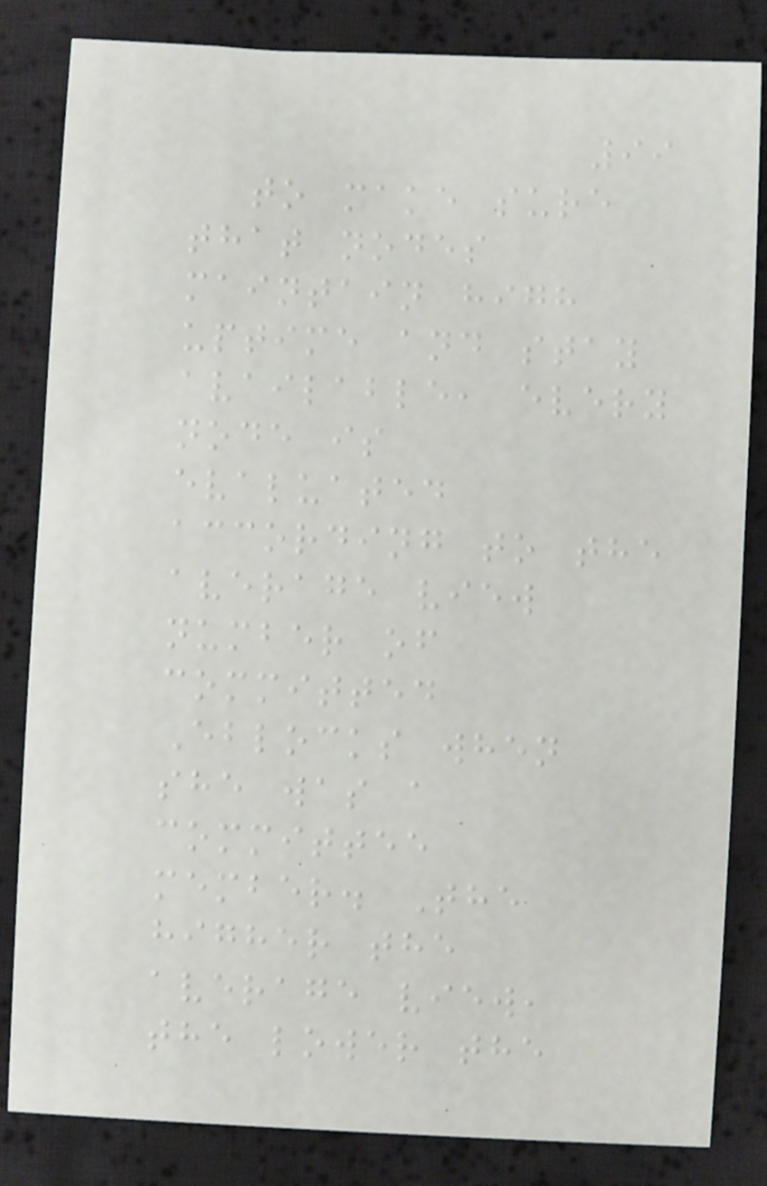99
to make sure
that nodes
maintain high
uptime and stay
available, every
node is
evaluated
according to the
average view
number of
committed
Eblocks when
she was a
committee
member. The
higher the
average view,
the lower the
